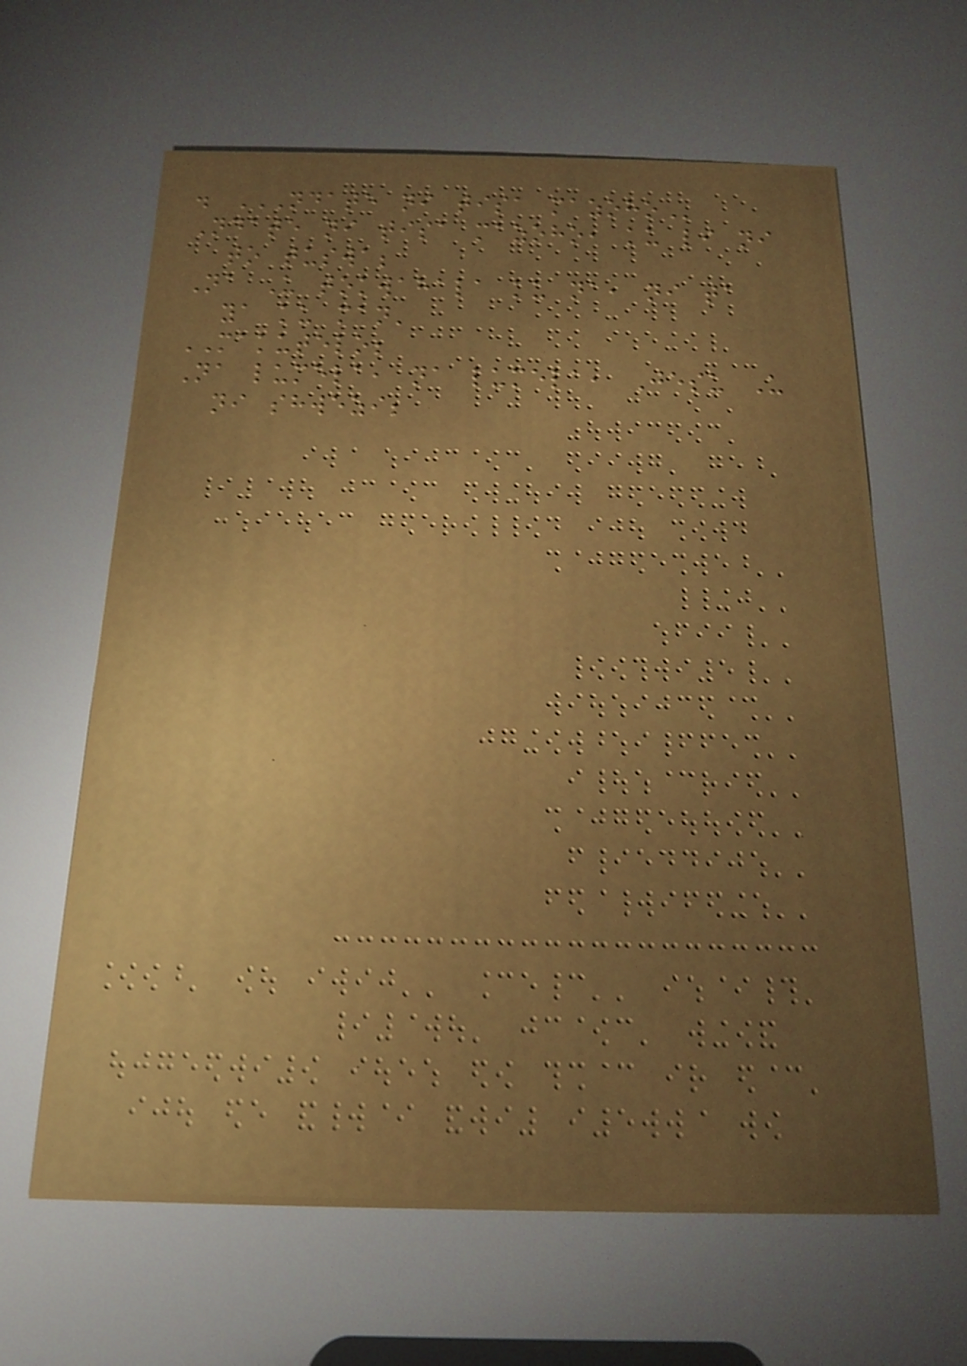. NDATE NI TISA MAZOHO
Ndate ni tisa mazoho, ku li ni
to tuswa;
Na U tokwahala ku na, ni ta
ya ku man'
MAKUTELO;
Na lumela, na lumela, Jesu U
ni shwezi;
